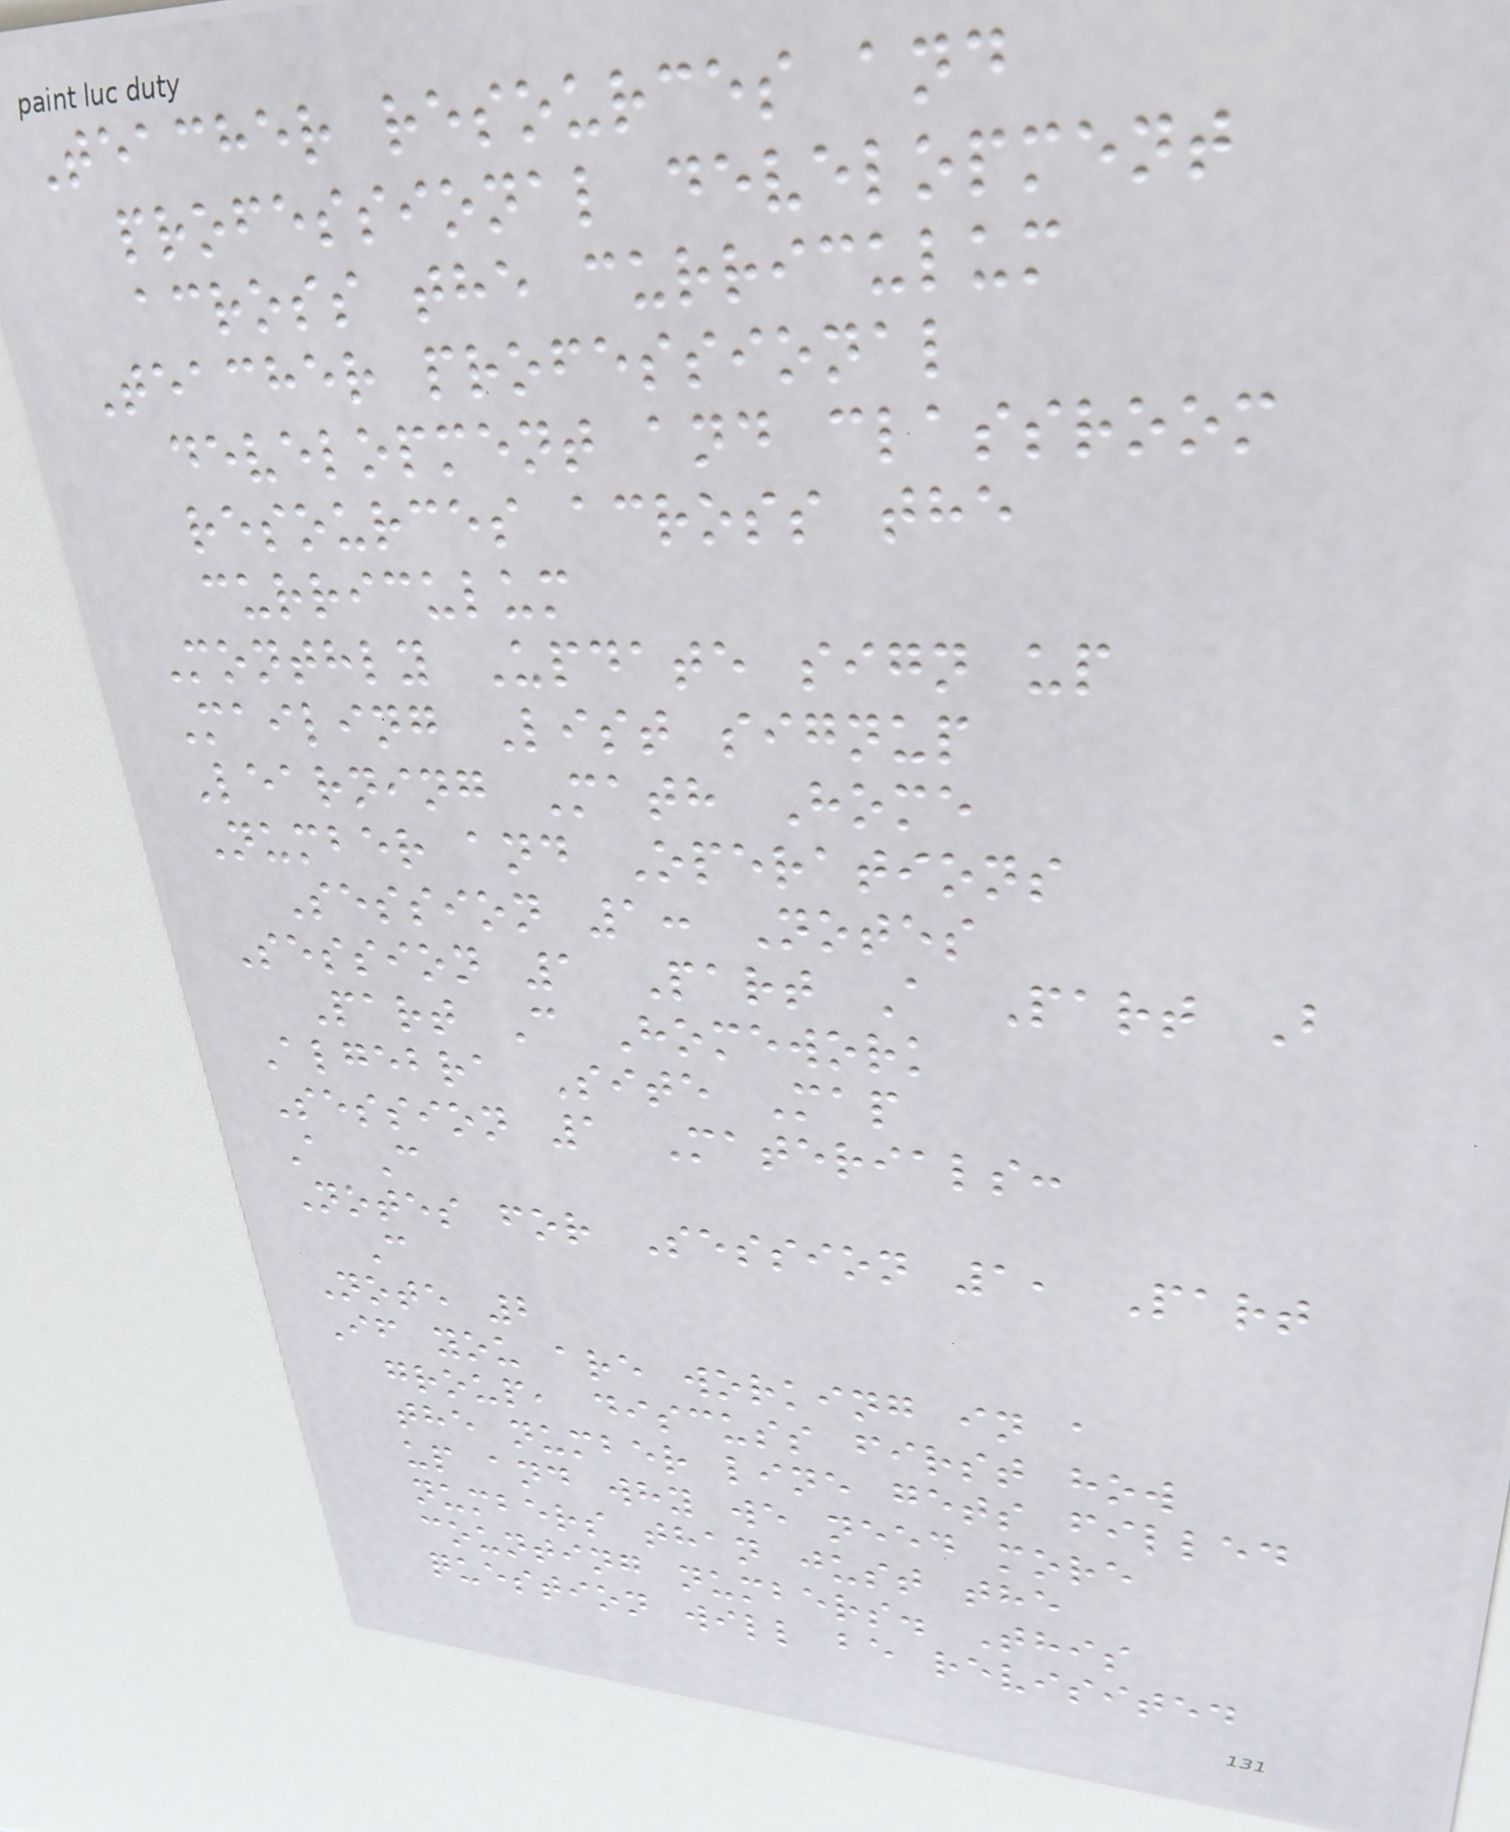Teacher resources and
professional development
across the curriculum
Teacher professional
development and classroom
resources across the
curriculum
Monthly Update sign up
Mailing List signup
Learning Math Home
Number and Operations
Session 1: Notes
Session 1 Part A Part B
Part C Homework
Algebra Site Map
Session 1 Materials:
A C
Notes for Session 1, Part
C
Note 2
If you are working in a
group, discuss first how
the number line gets filled
up and why we need more
numbers than just the
counting numbers. This
question will be revisited
